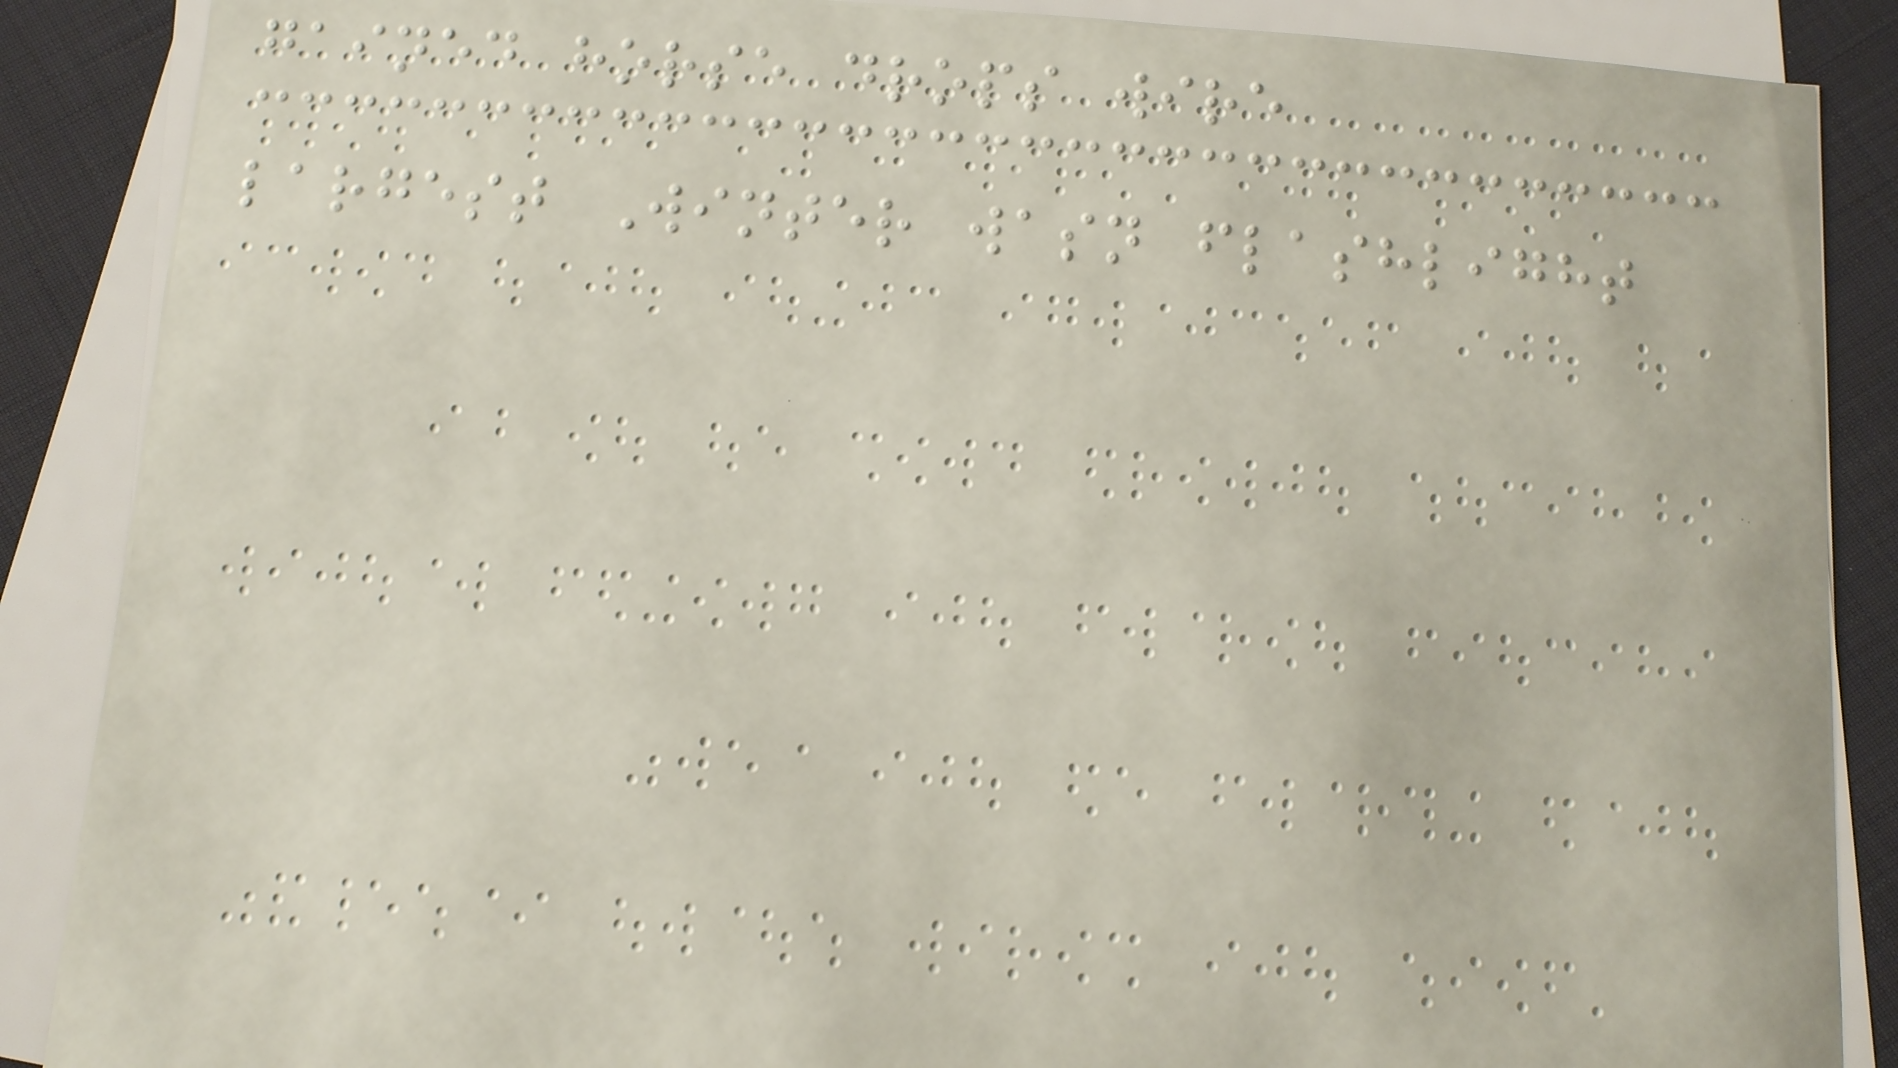gained horse drops wire
largest Winter wasn flashlight
